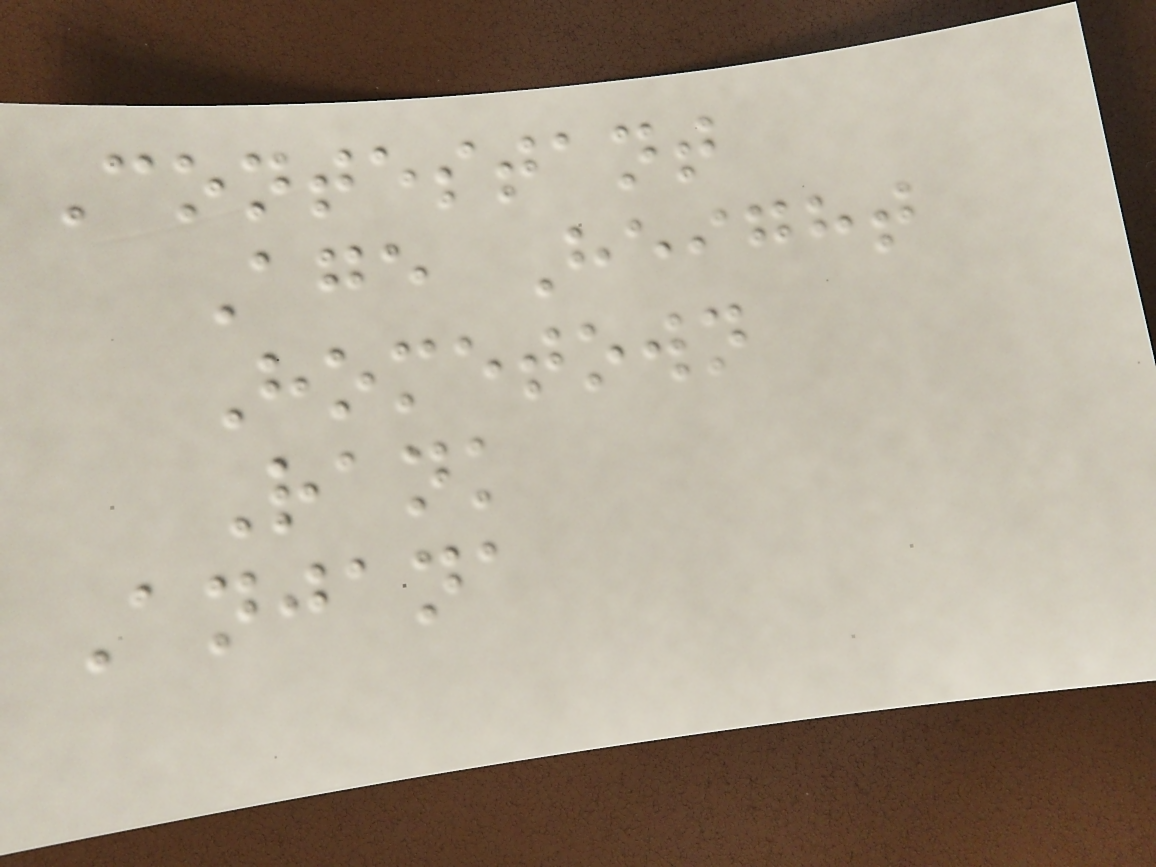Contestant
Age Height
Hometown
Rank
Anjana
